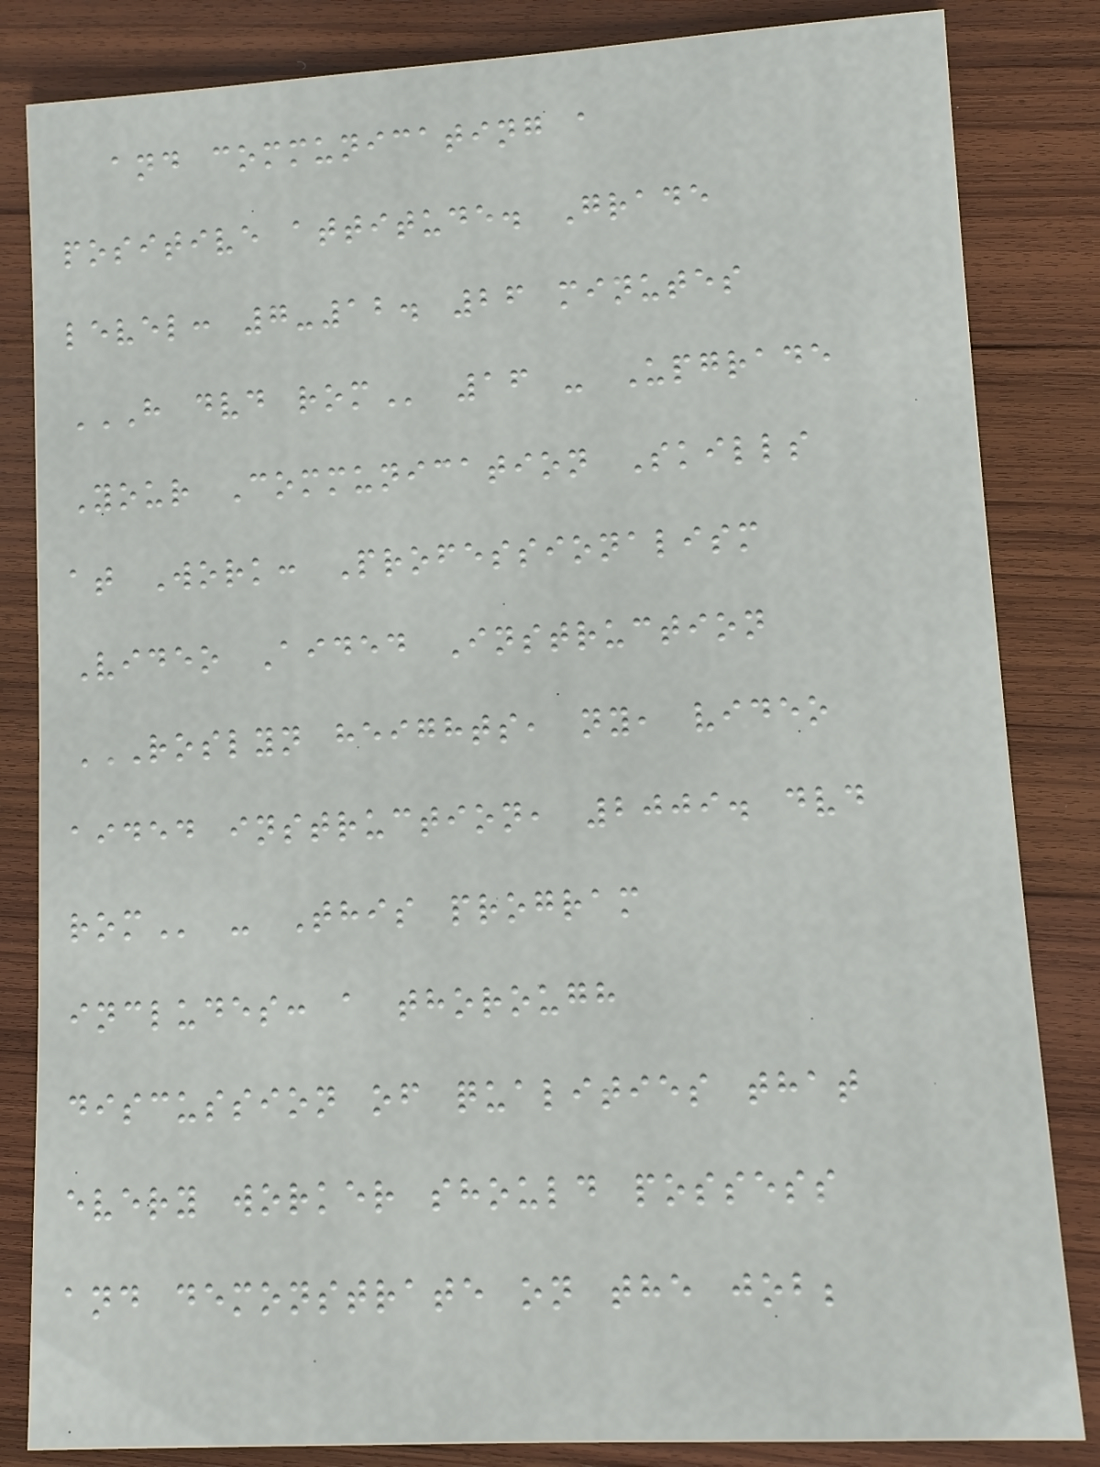and communicating a
positive attitude. Grade
level: 7-12. 26 minutes
H DVD ROM 16 - Upgrade
Your Communication Skills
at Work: Professionalism
Video Aided Instruction
ROSLYN HEIGHTS, NY, VIDEO
AIDED INSTRUCTION, 2009. DVD
ROM - This program
includes: a thorough
discussion of qualities that
every worker should possess
and demonstrate on the job;
